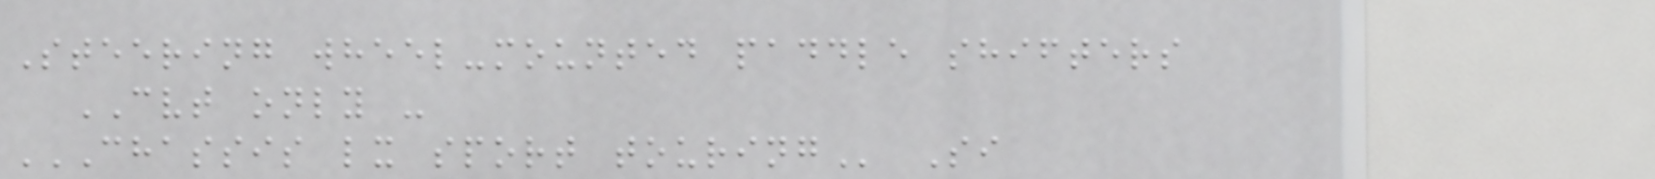Steering wheel-mounted paddle shifters
CVT only -
CHASSIS LX SPORT TOURING Si
